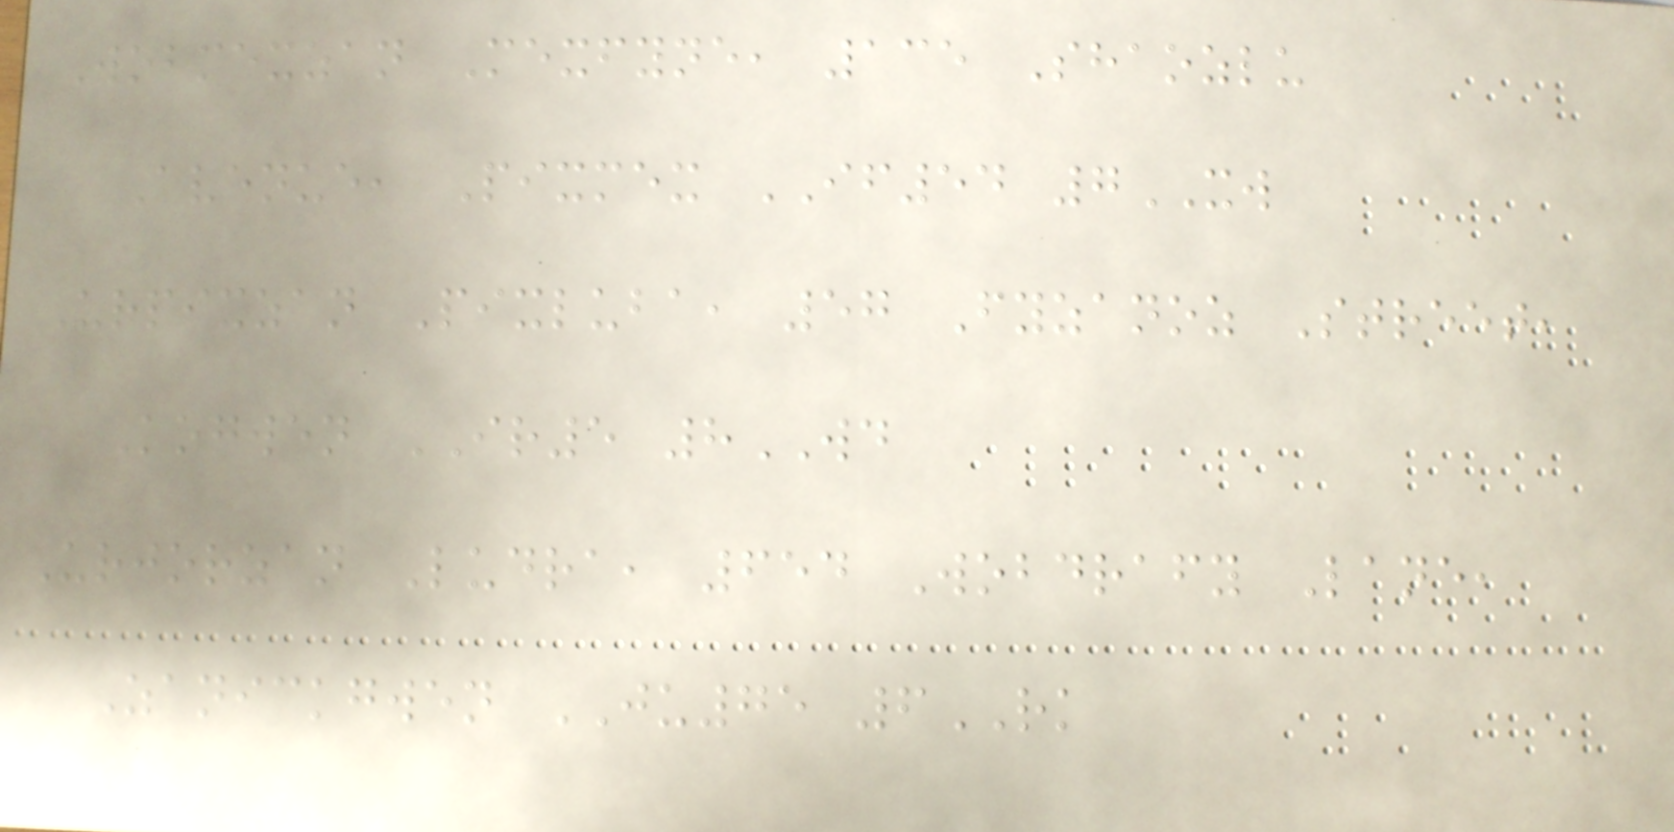Wobmexzan Mexfyne, 135 Shaozlu
Avenue, Pixmex IF54 7XW
Urpixzan Pixluba, 57 Fyzanoz Street,
Kogwen IR5 8WD
Urjorzan Ludra, 654 Wobdrafy Lane,
Zanickgwen JU75 6RK
